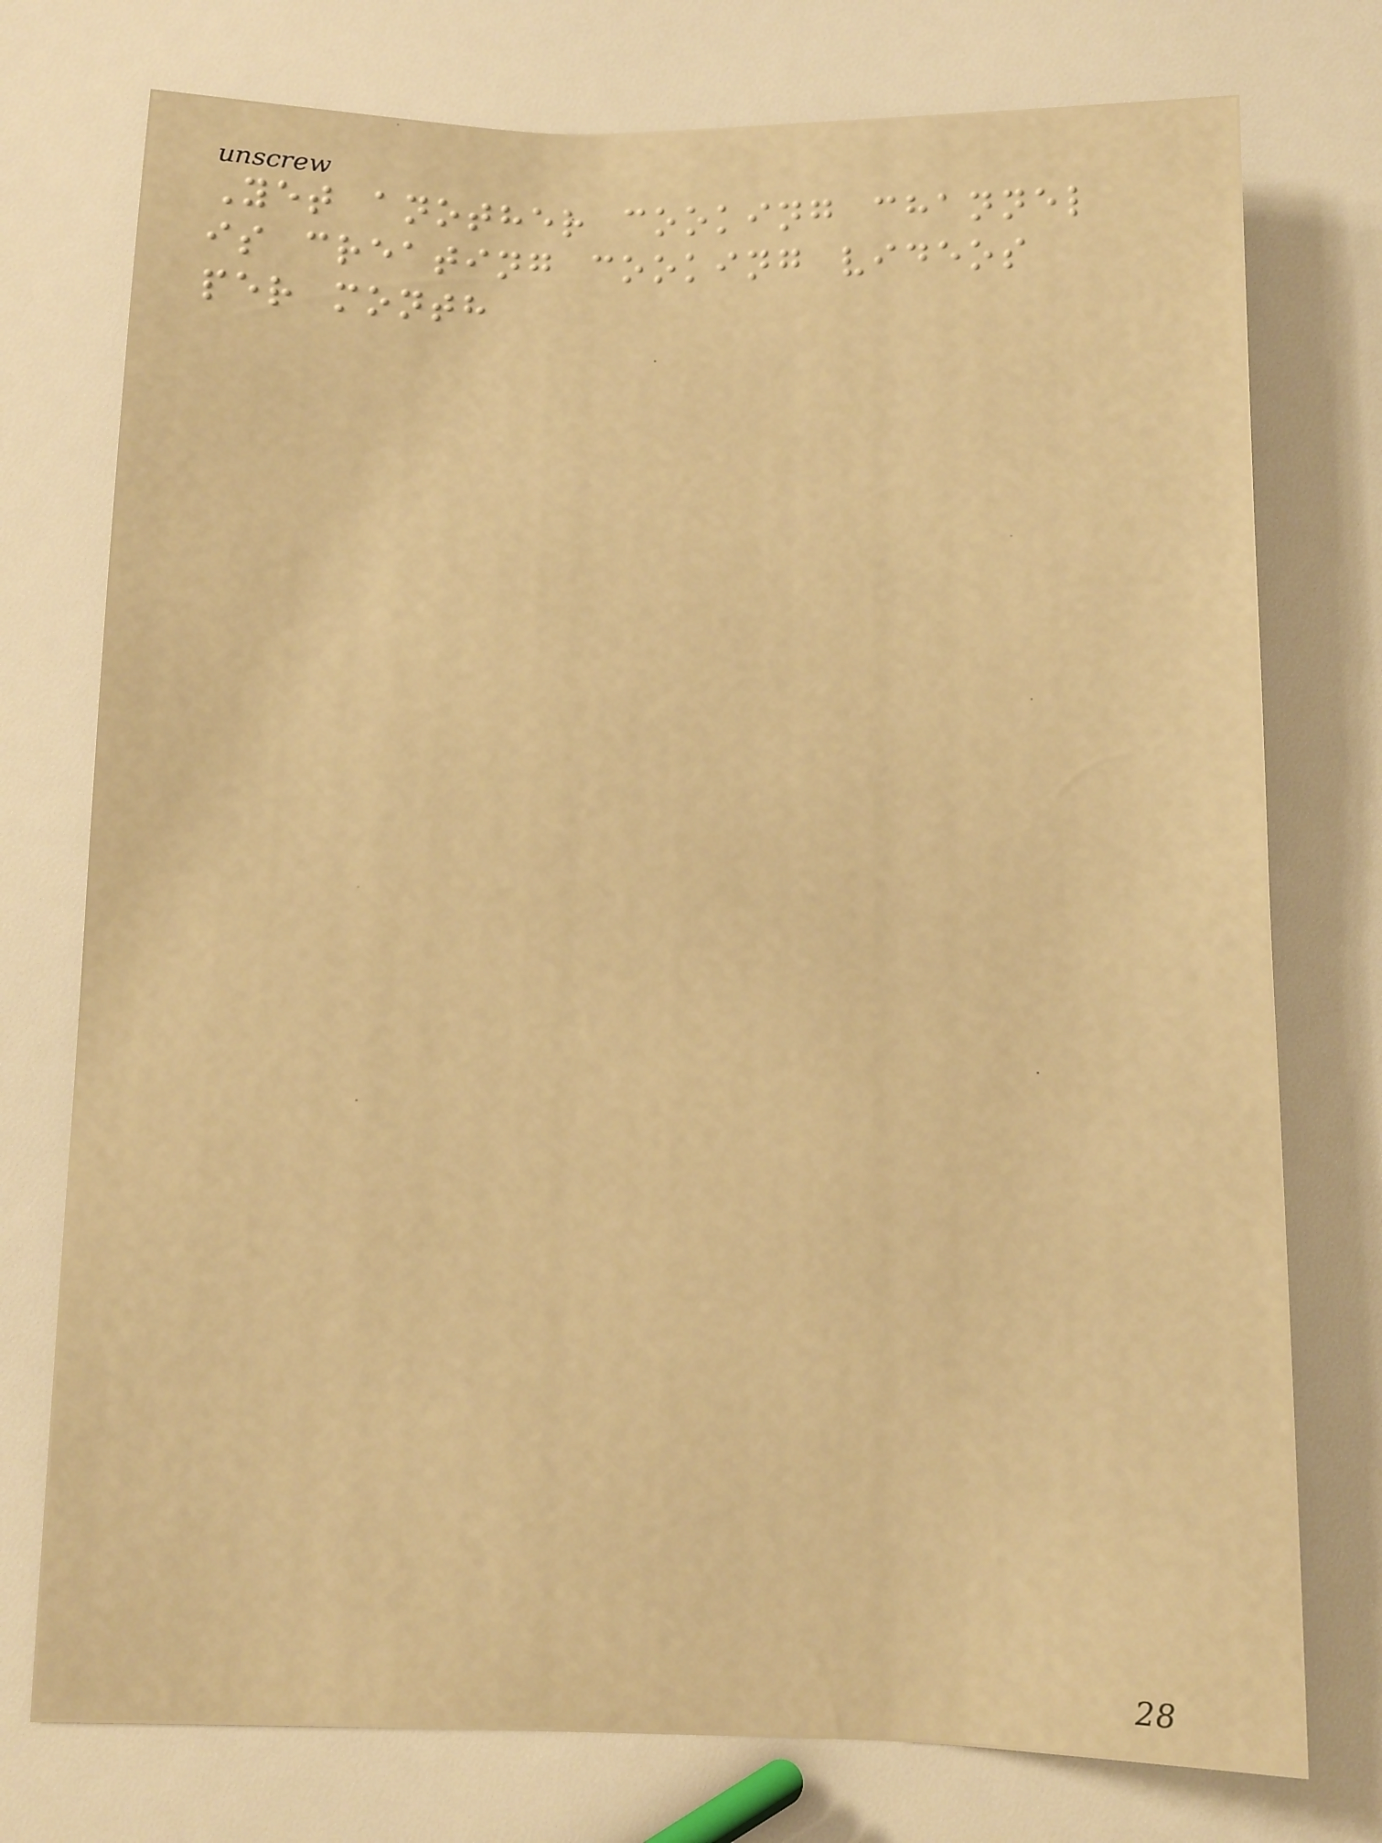Yet another cooking channel
is creating cooking videos
per month
